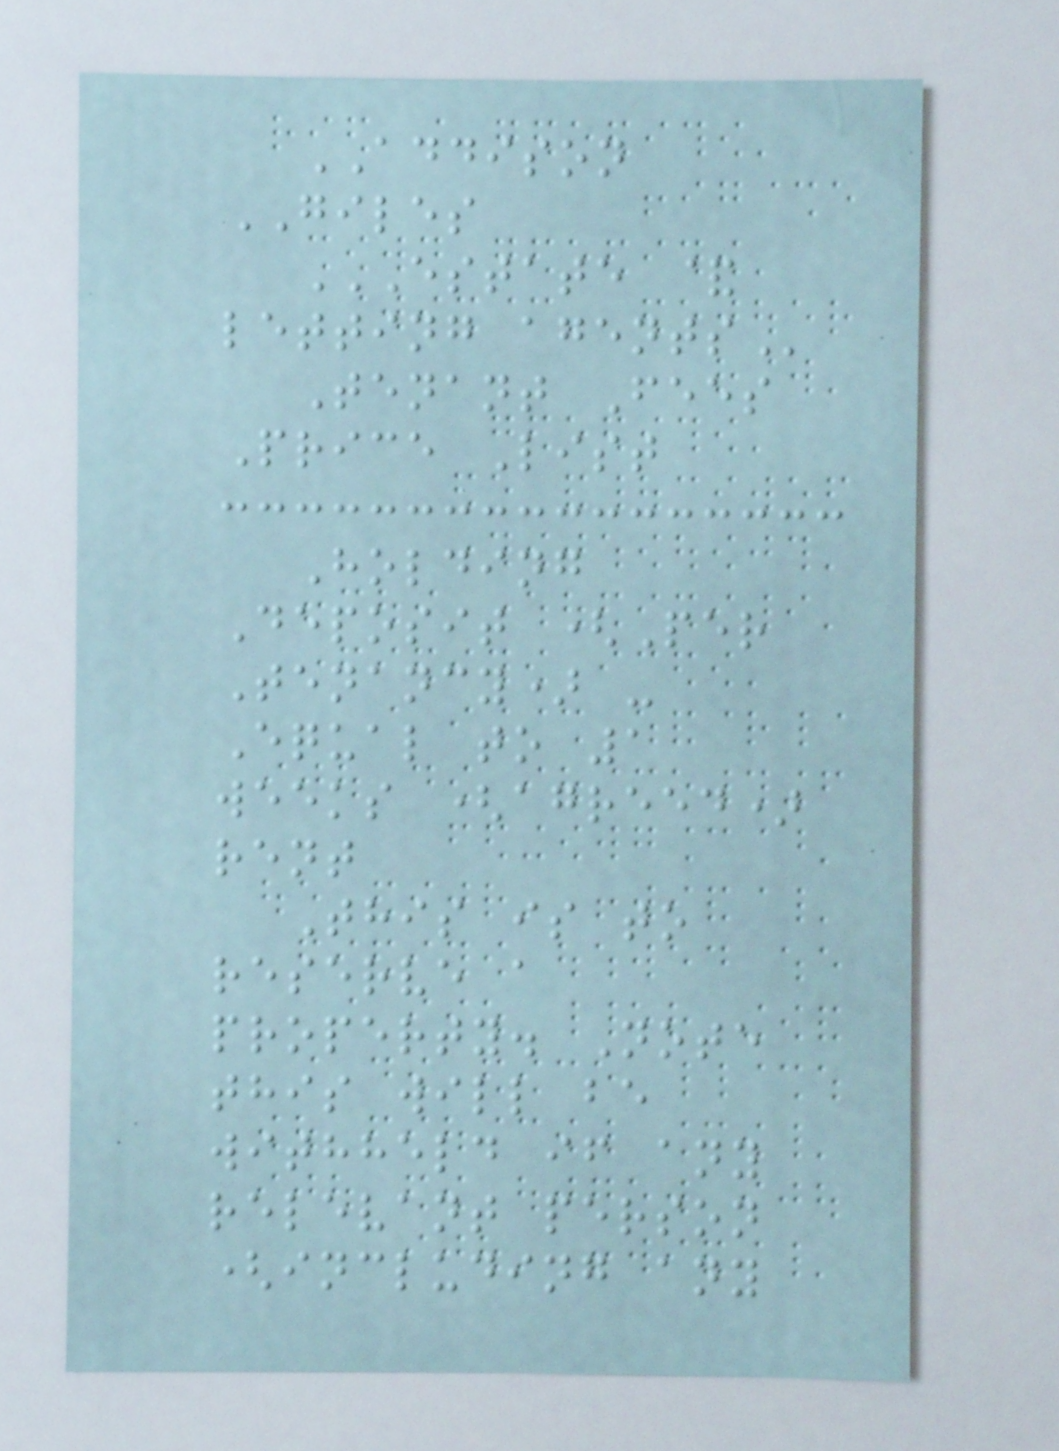ADDISON
GILES
ESTATE &
LETTING AGENTS
Tenant Fees
Price List
Holding
Deposit (Per
Tenancy) -
Equal to 1
weeks (agreed)
rent
This is to
reserve a
property. Note
this will be
withheld if any
relevant person
(including any
